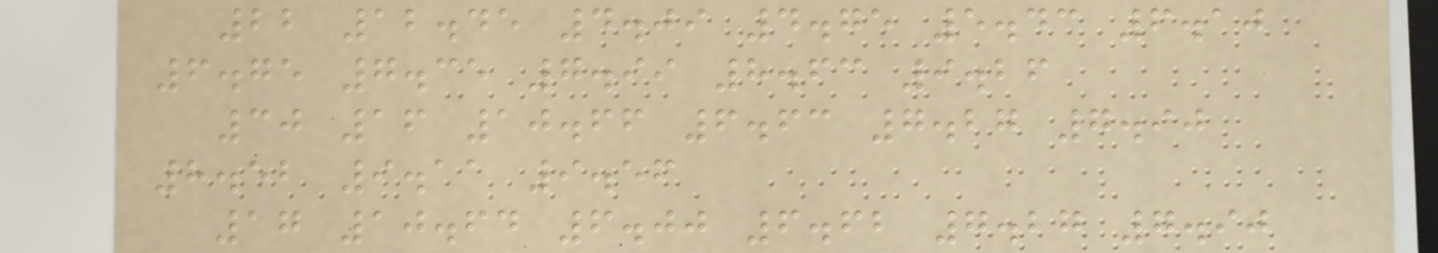22 12.45 4.09 4.75 5.43 6.10
6.75 7.35 7.99 8.63 9.26
30 16 10.66 6.63 7.27 7.90
8.52 9.11 9.56
17 10.64 6.00 6.62 7.27 7.90
